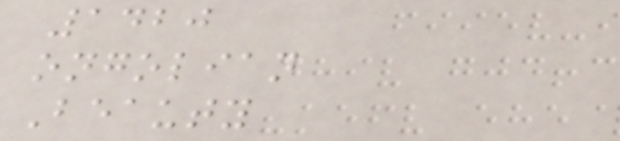1420
ongolian
Beauty
